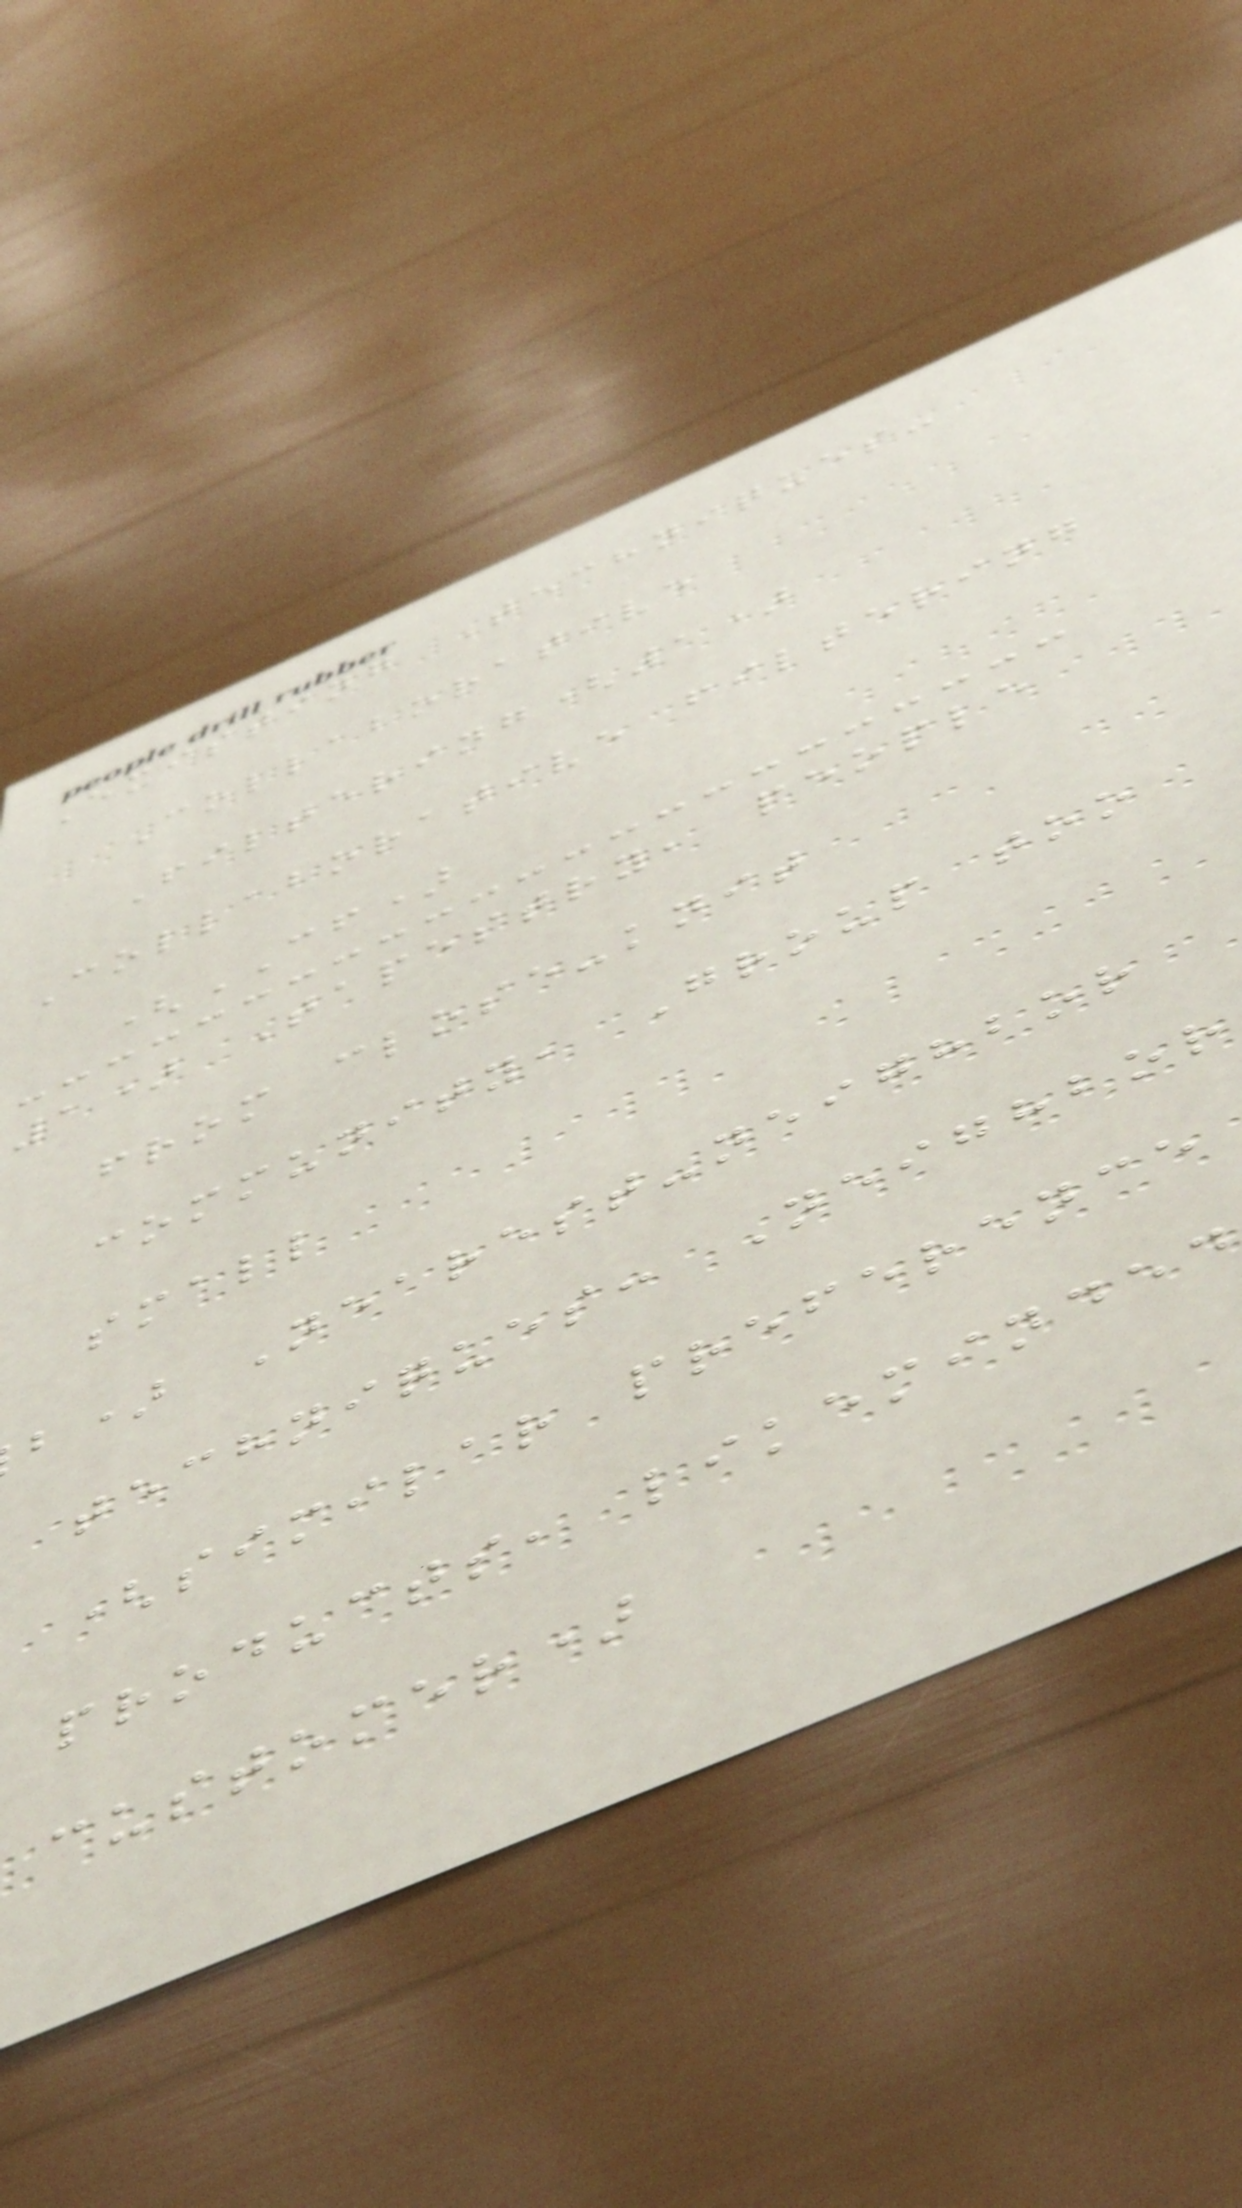Existing Techniques-
Collaborative
Filtering(1)
Collaborative filtering
(CF)
1) Tapestry, people
from close-knit
community, Group too
small
b) Nearest-neighbor
techniques: Neighbor
(similar preference
products, likeminded
customer)
